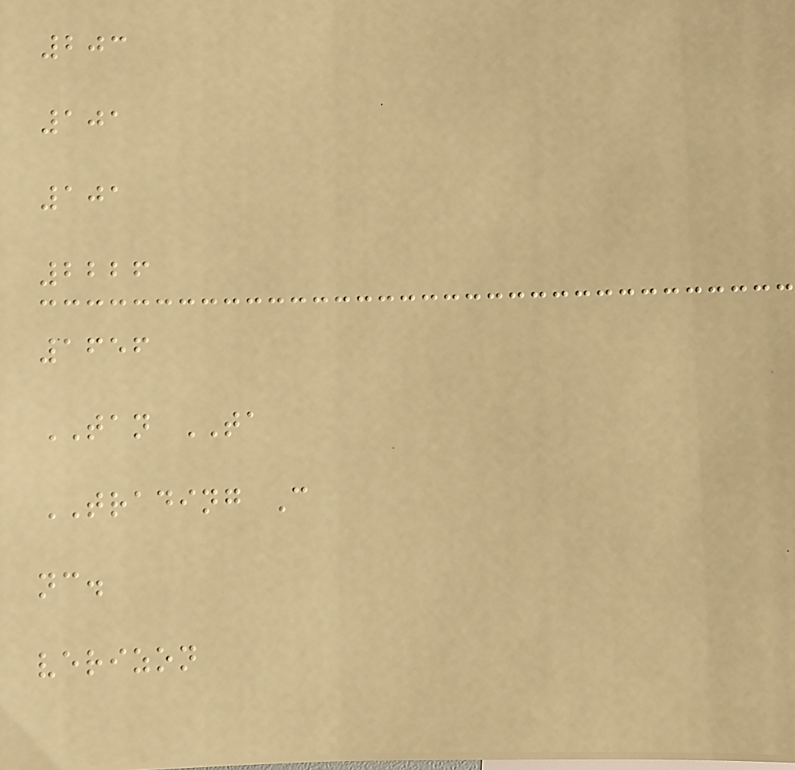203
101
101
2226
1656
TAN TA
TRADING C
nc.
verizon
